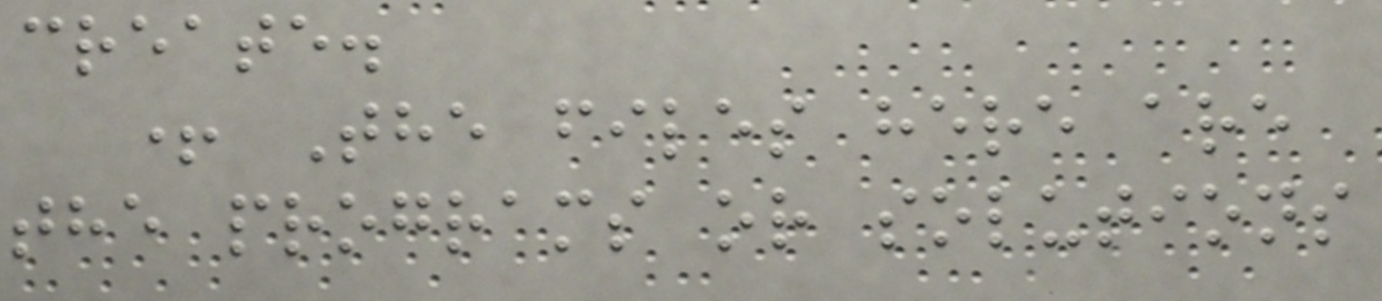create.
+ The files here are
the programs or solutions
